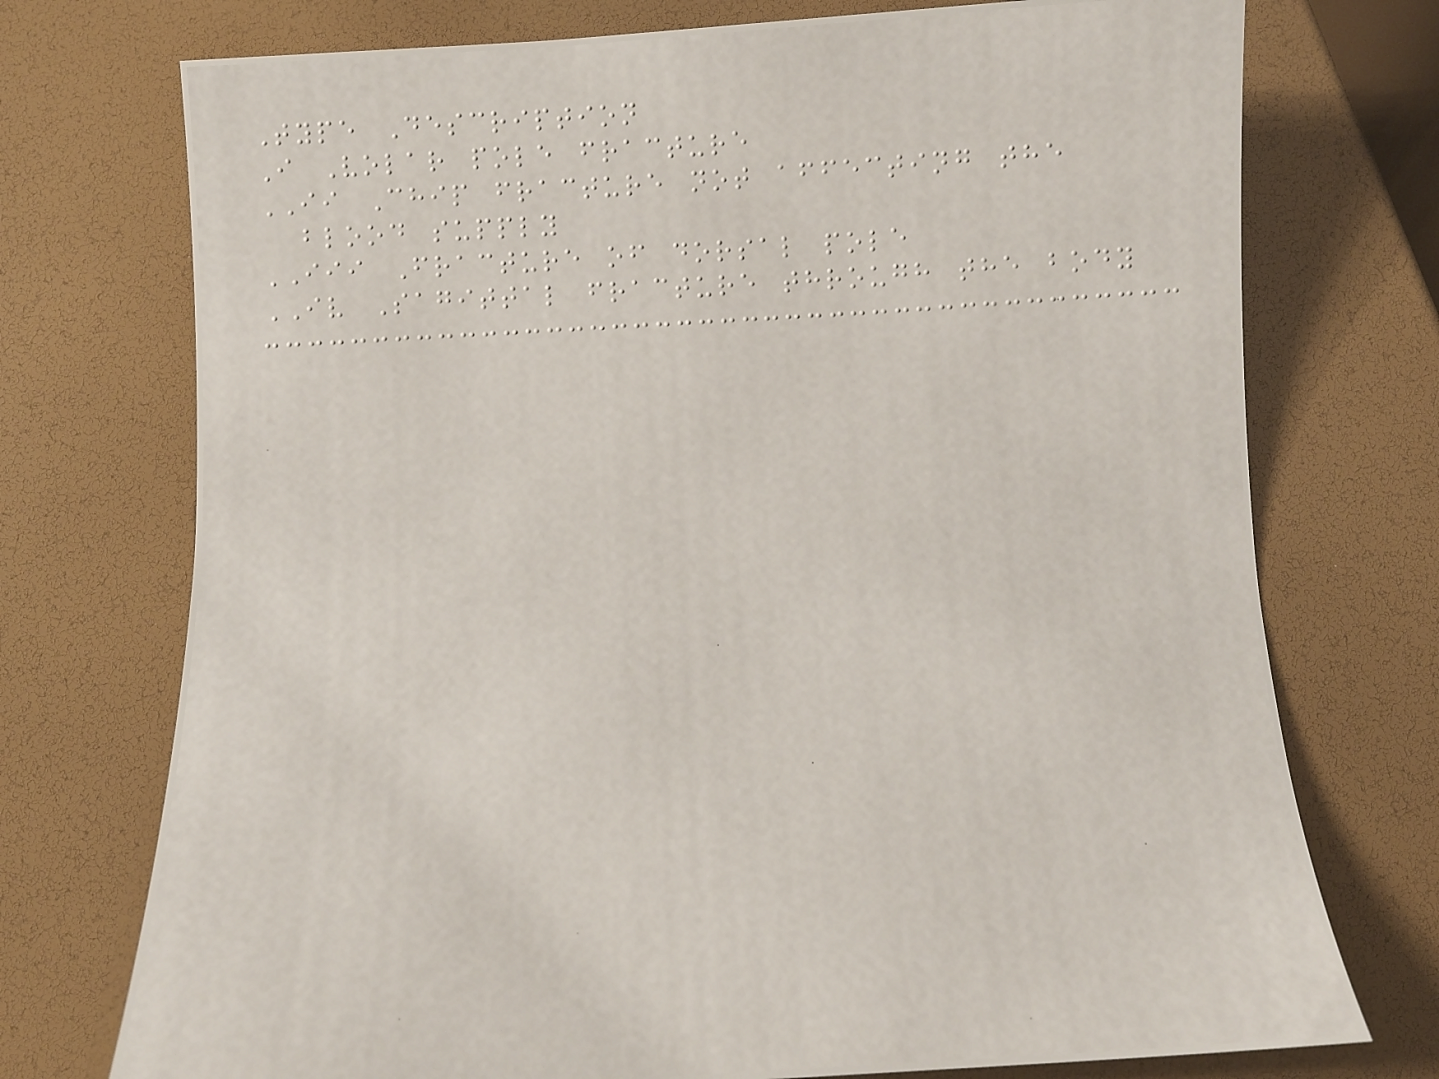Type Description
I Volar pole fracture
II Chip fracture not affecting the
blood supply
III Fracture of dorsal pole
IV Sagittal fracture through the body
